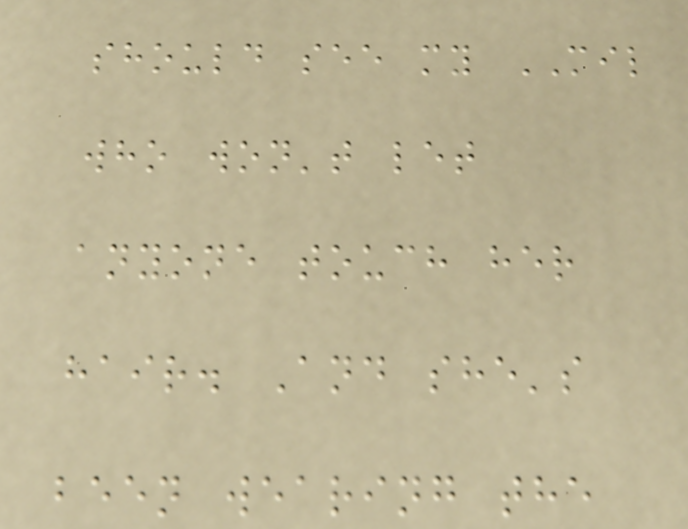should see my MIL
who won't let
anyone touch her
hair. And she's
been wearing the
